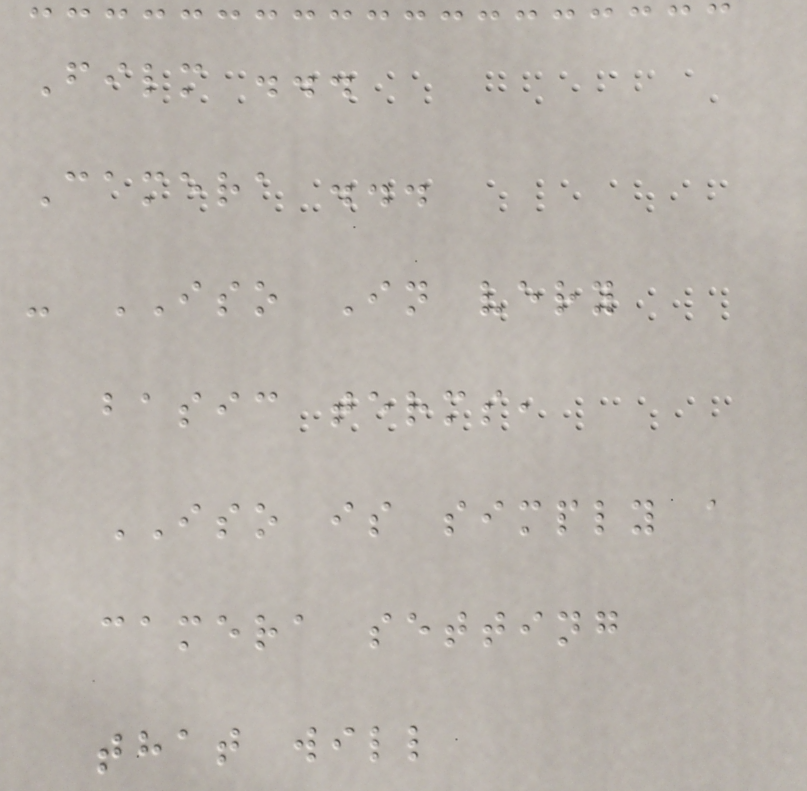Film ...
Camera ...
- ISO In very
basic terms,
ISO is simply a
camera setting
that will
